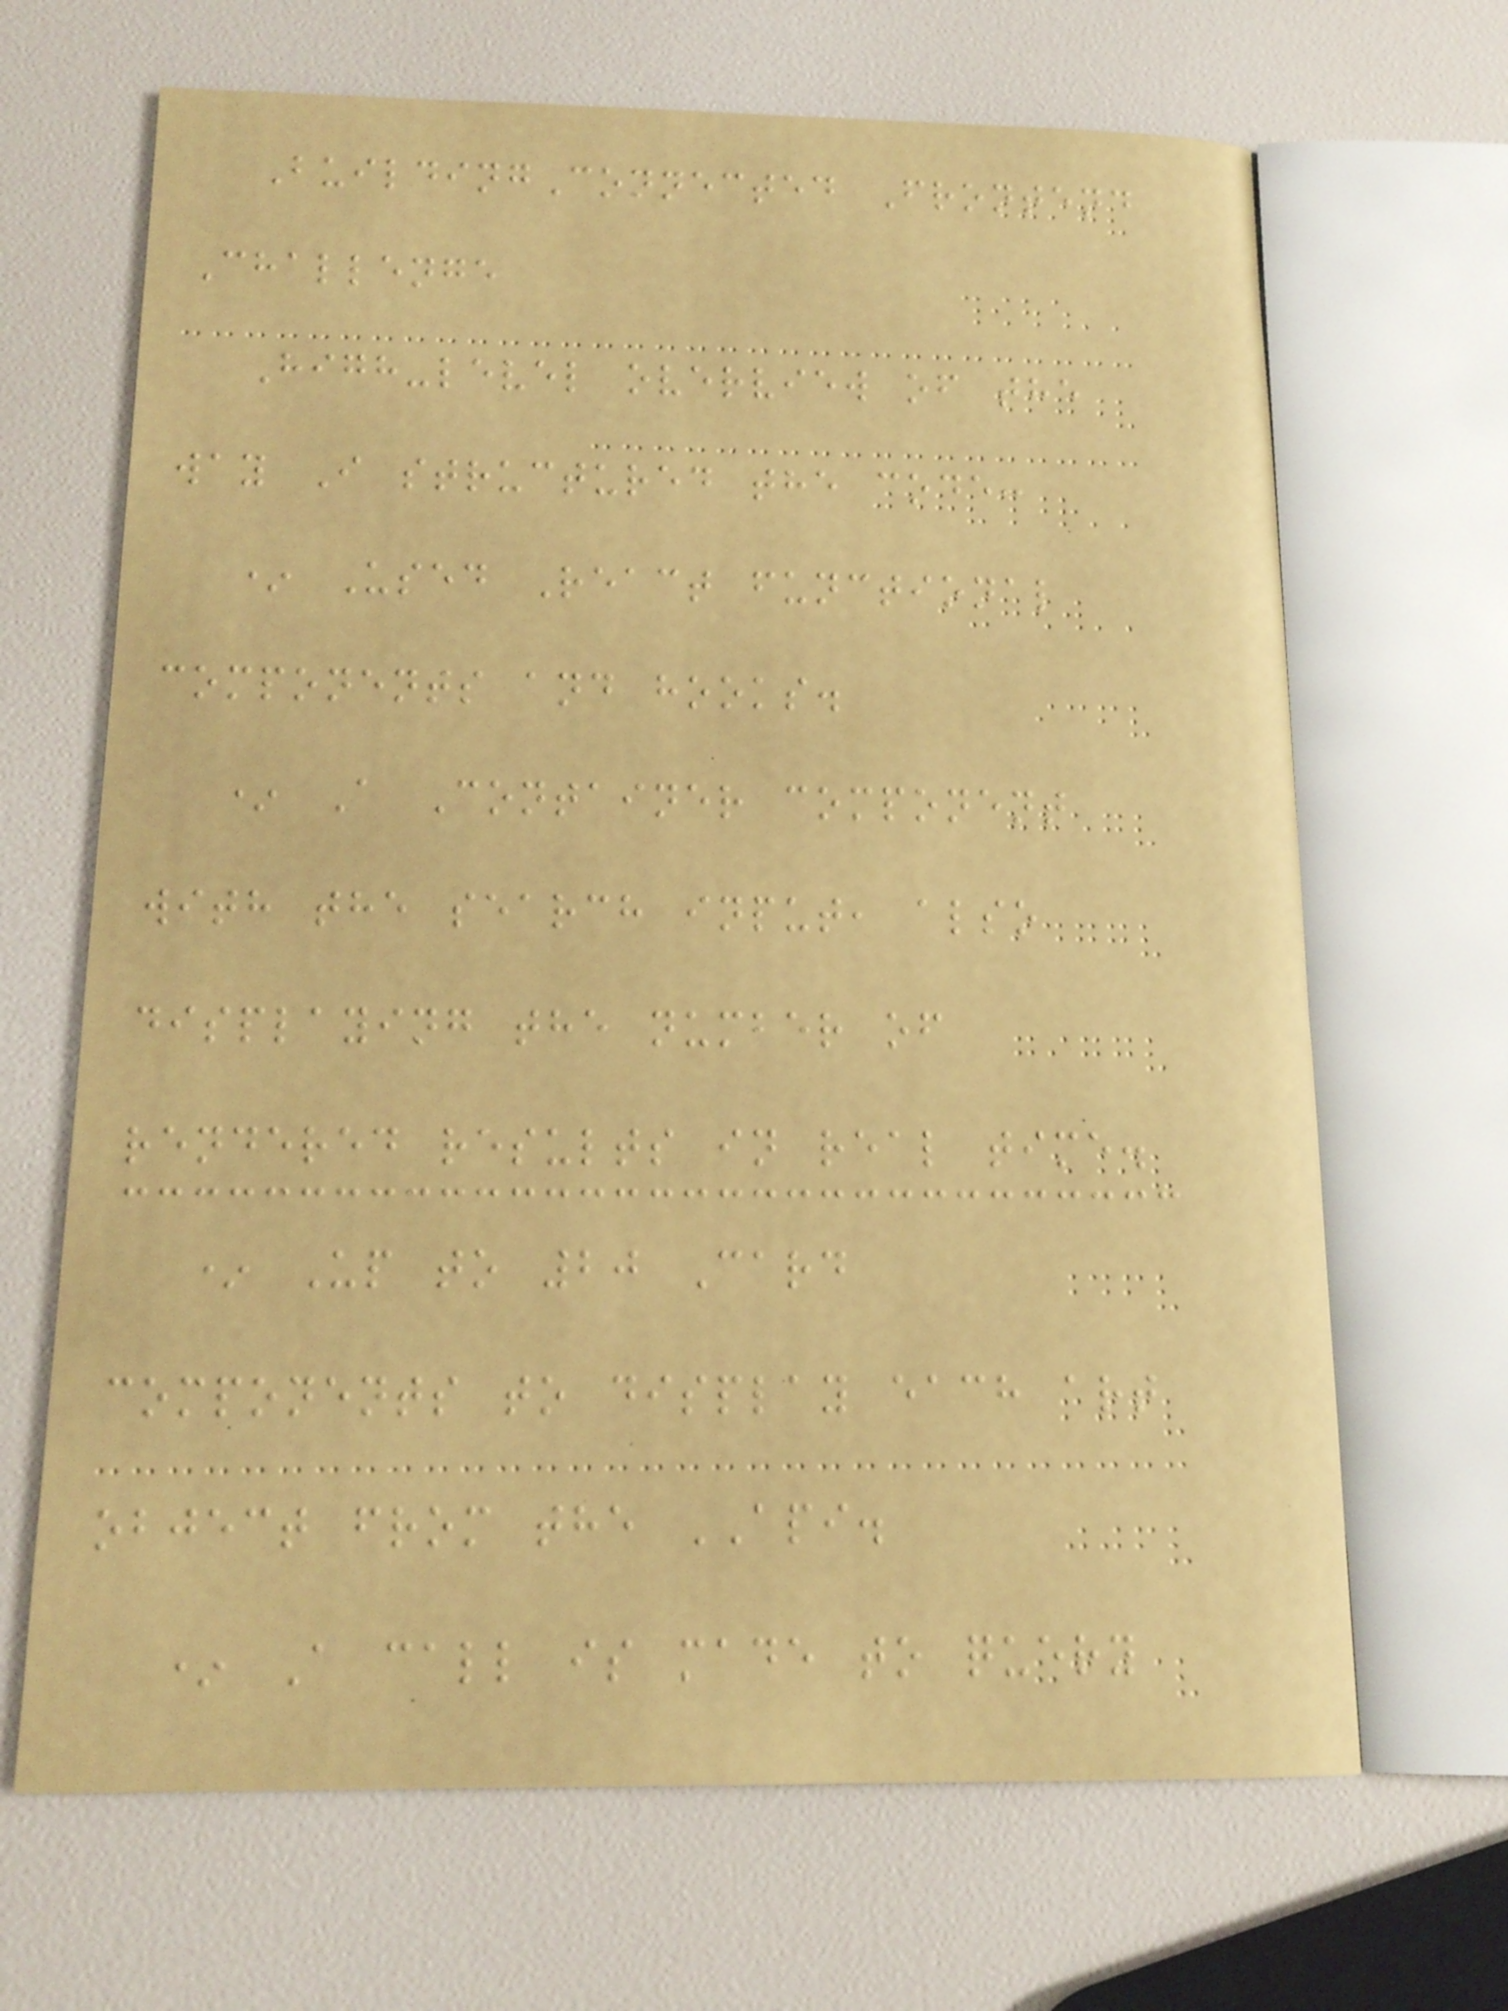BuildingConnected Frontend
Challenge
High-level overview of the
way I structured the code:
* Used React functional
components and hooks.
* A Container component
with the search input, also
displaying the number of
rendered results in real time.
* Up to 20 Card
components to display each art
object from the API.
* A call is made to query
